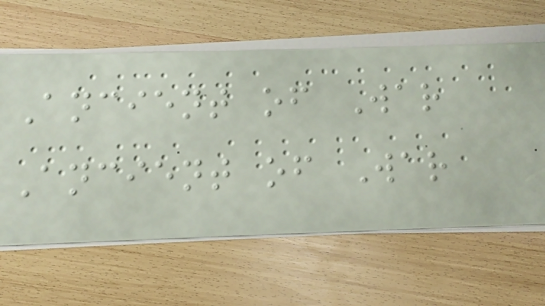Ancient of War
Ancient of War
